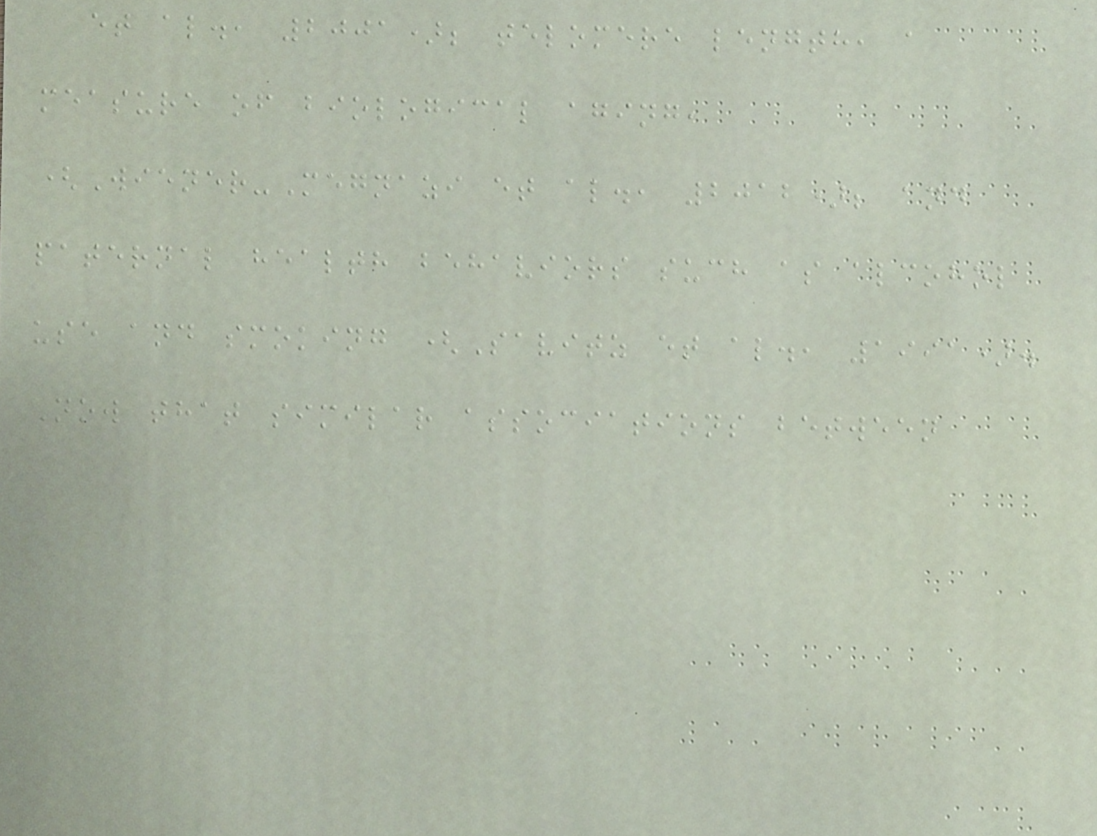et al., 2001); telomere length, a
measure of biological aging,
(Wiener-Megnazi et al., 2012); and
paternal health behaviors such as alcohol
use and smoking (Savitz et al., 1991).
Now that similar associations between
